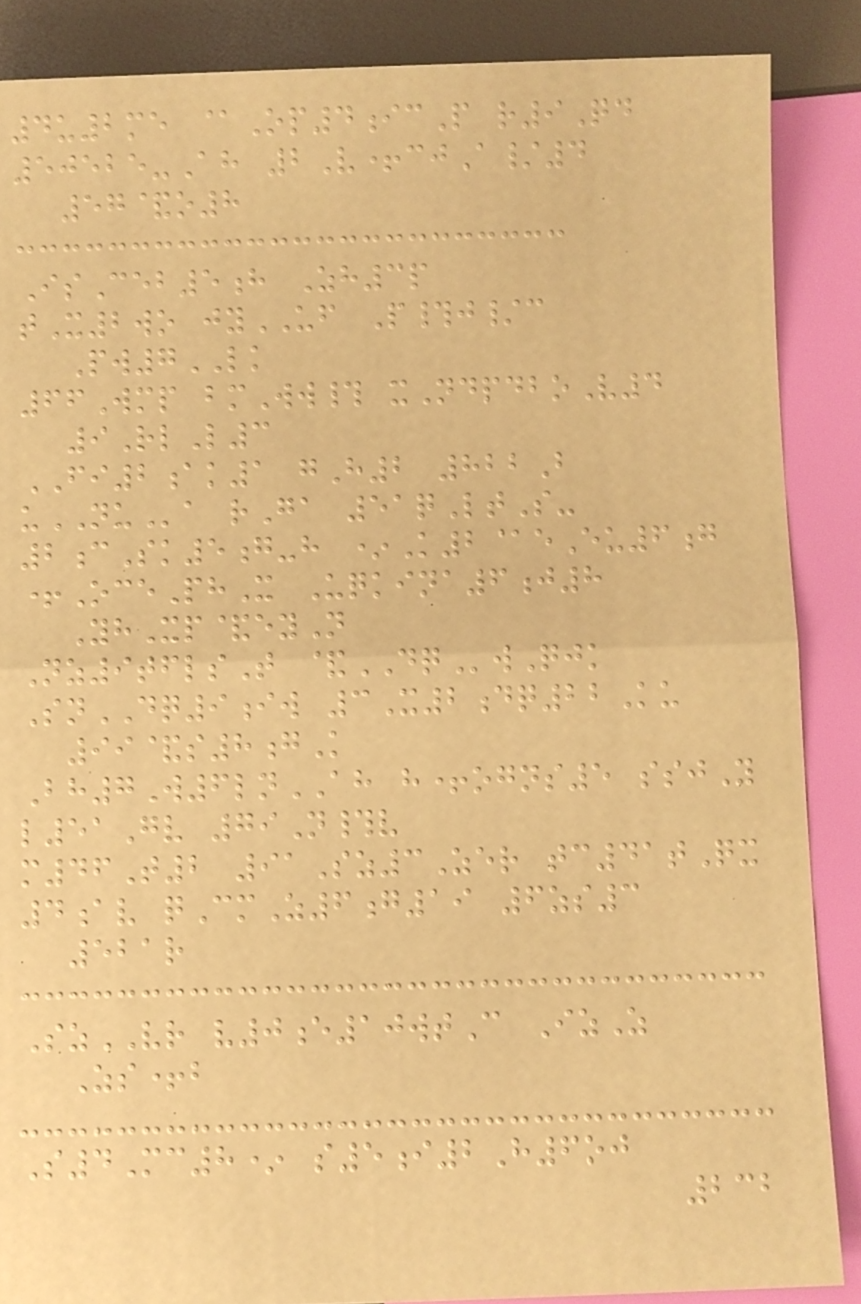4u2me @Op4icP r9Qd
50525-Ah 2V+cjA/4
57&o8
IsCeb5h Zh3p
tX2wo jyUF P#j/c
Pw7LK
66Wmp bmWw# xNdpdboV4
9RlL3
FI2ak1 gH2 822B
uNUa rGa 51qLtS-
2cSk5g-h *K2@eEu6g
+OcePhX Uqkina6j8
YhXp&eyN
Nz9tflsT &DQwQjk
SnDQ9iw 3X2dq22Ku
99&s8gK
Bh7W6lnAH h+ogns5 ssjY
l51Gv 79N#v
m46T2 91Sz3Zer tc41tQx
4av qCmZ6g19 6zs3
521r
SzVR v0e10wtC IzZ
Zs+b
S4Mc8* s5i2H6oj
232
